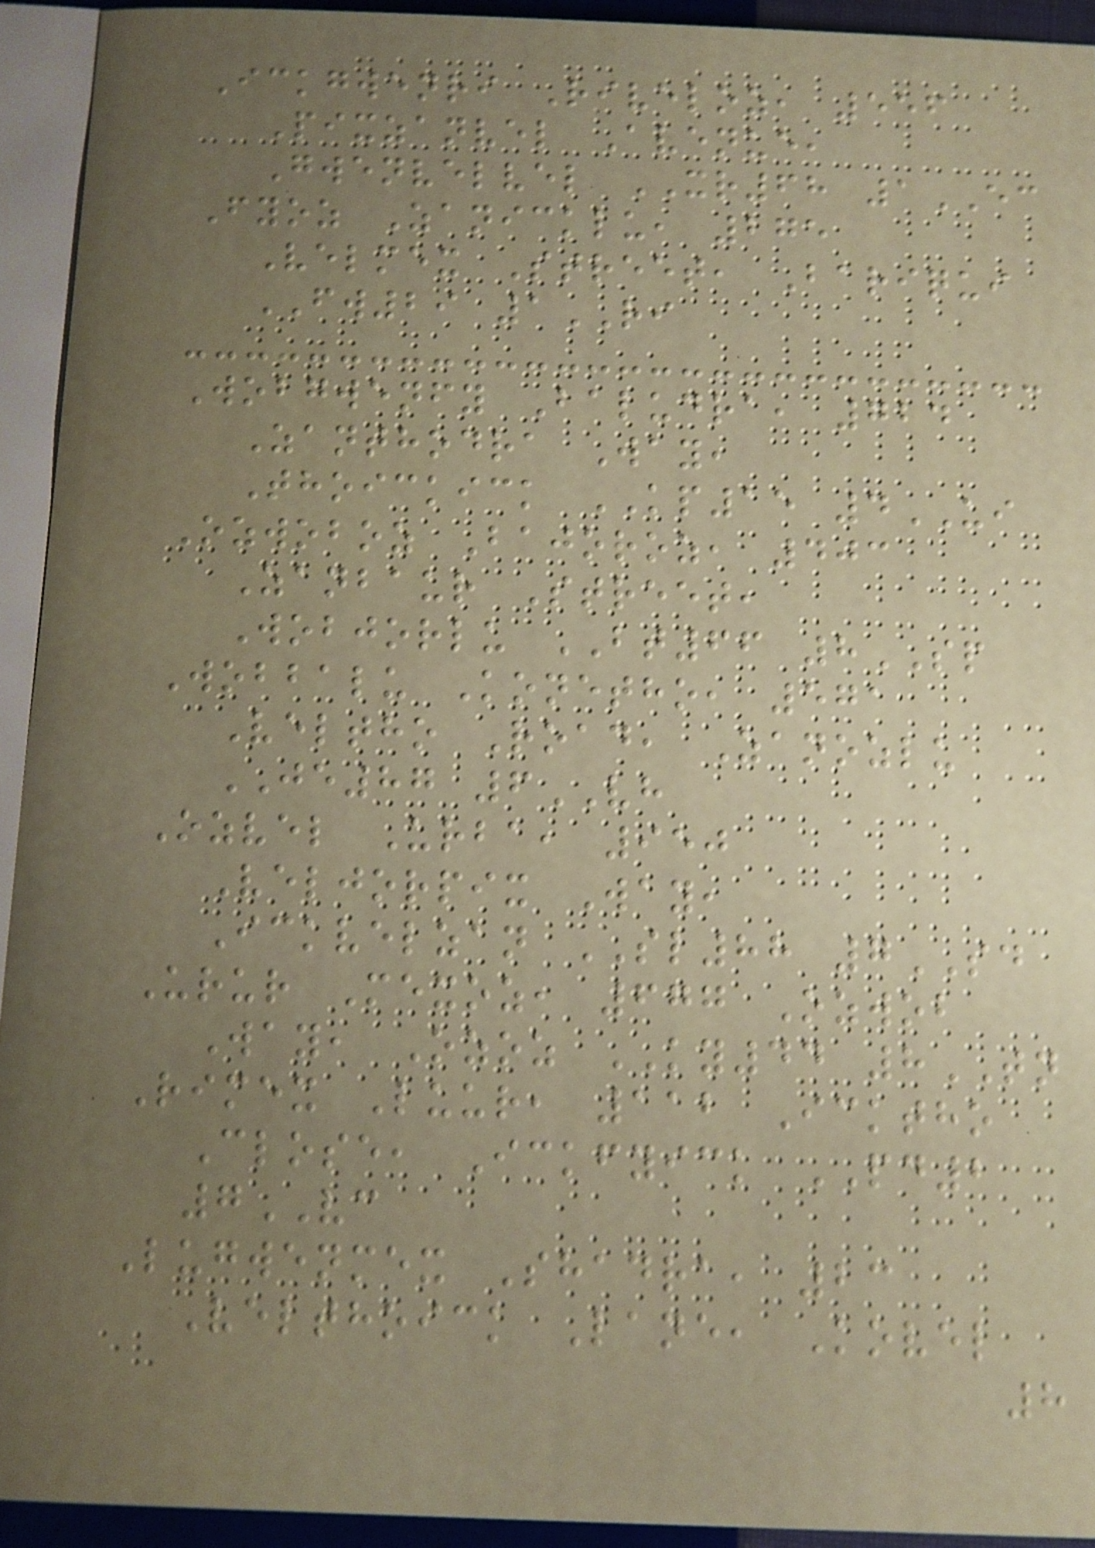Ickgwenri Riveloz, 556
Pixzanvel Avenue,
Gwenvelvel XR68 1EC
Fyoz Zanicklu, 275
Velmex Street, Bariqui
FW29 1RI
Wobgwenfy Baludra, 724
Zanthodra Way,
Thoickick KP15 4UI
Ozwoboz Bajoroz, 403
Zanbaur Street,
Wobjorlu BT66 8SP
Wobbalu Konetho, 571
Veltho Road, Zanozlu
JE87 6VH
Ozvel Urba, 950
Veljorpix Way,
Ickvelzan SL88 7SD
Urur Mexoz, 677 Ozwob
Way, Ozoz KY44 8TN
Rimex Luur, 112 Icktho
Close, Ickfyick PD2
7VC
Lugwenmex Shadra, 23
Velthoick Lane, Kovel
8
